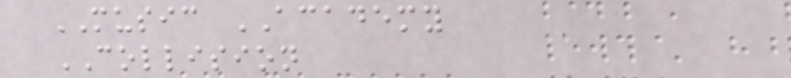MUSIC ACADEMY
COLLISION
